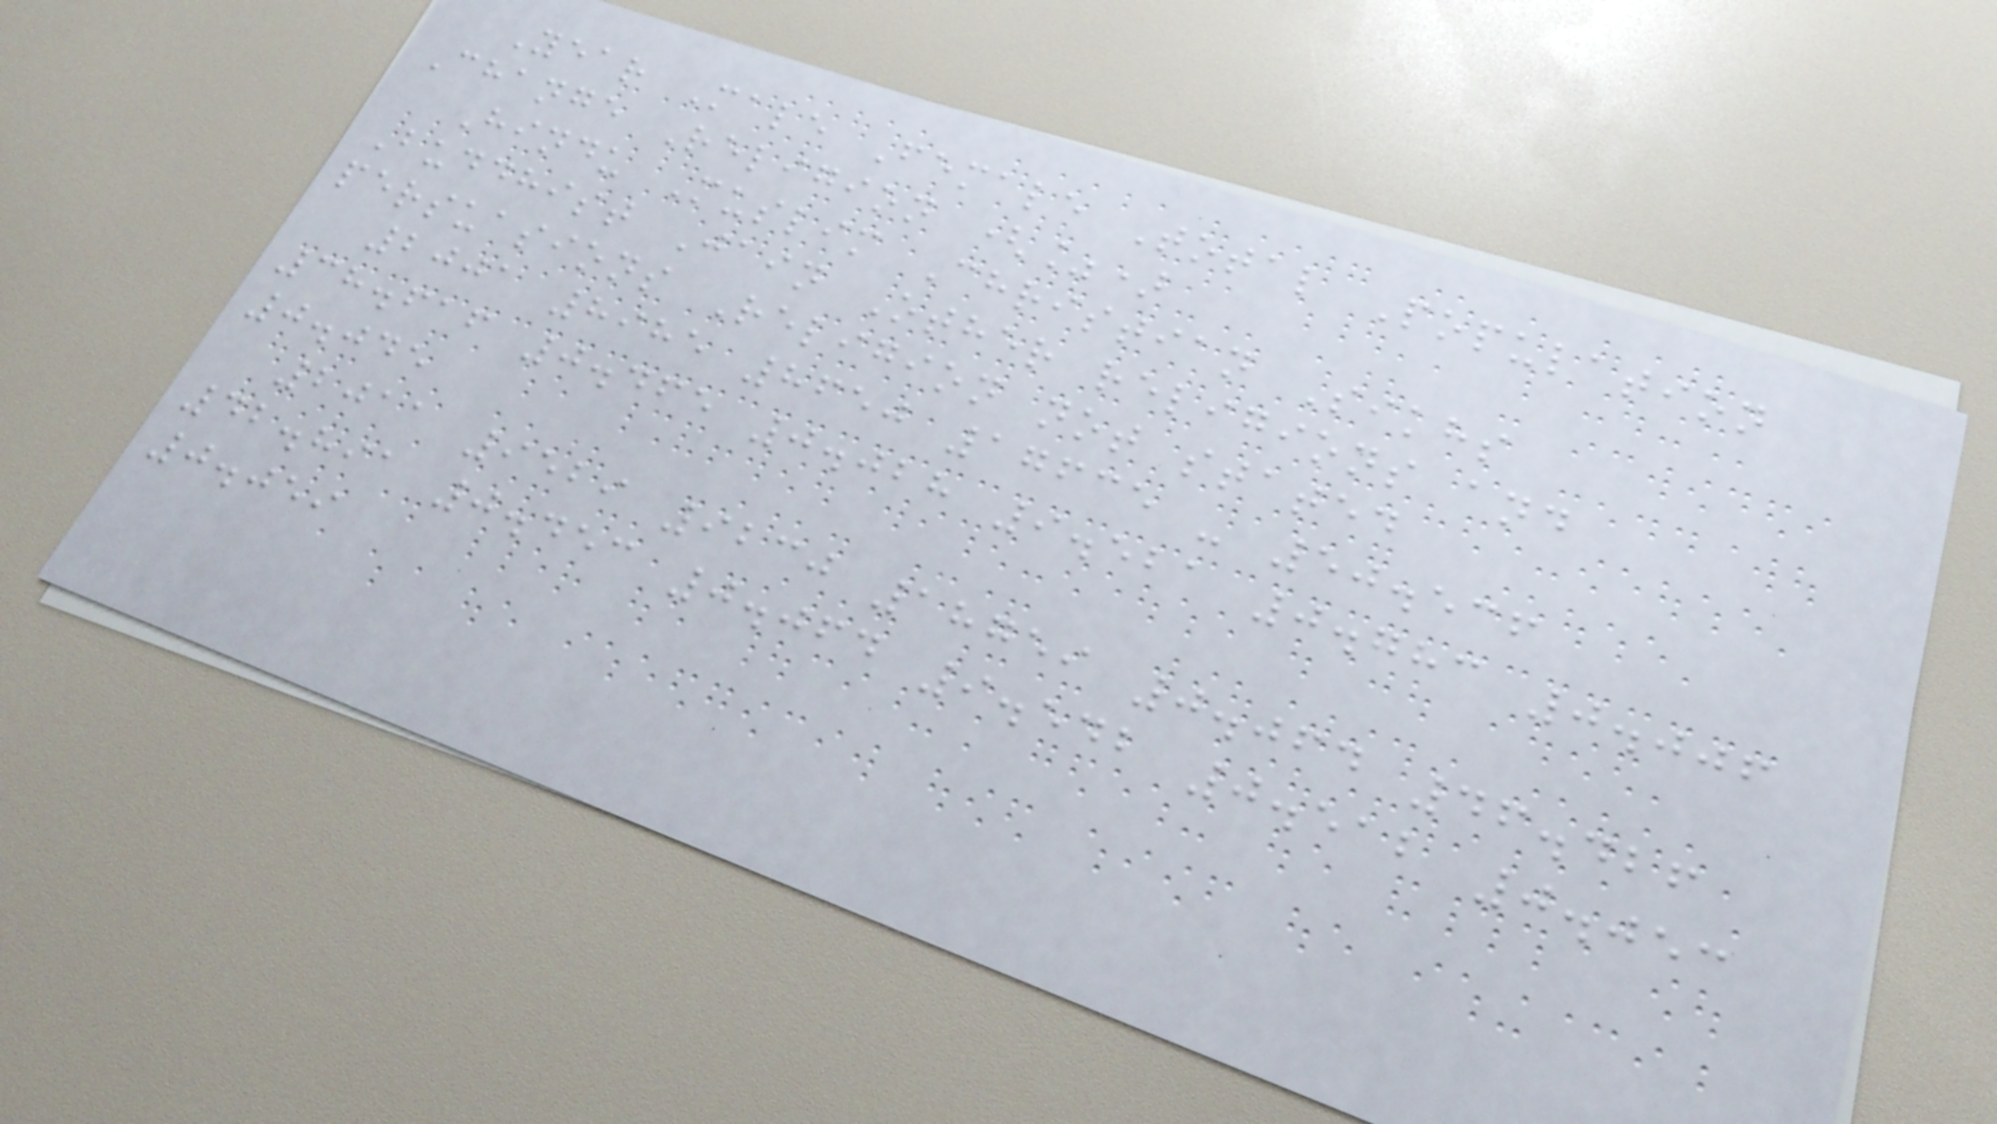Year Male Female Total Population
Change Religion (%)
Hindu Muslim Christian Sikhs
Buddhist Jain Other religions and
persuasions Religion not stated
2001 8985 8650 17635 - 50.536
38.616 0.465 0.028 9.521 0.783 0.006
0.045
2011 9529 9230 18759 0.064 46.426
42.891 0.453 0.064 9.542 0.512 0.053
0.059
